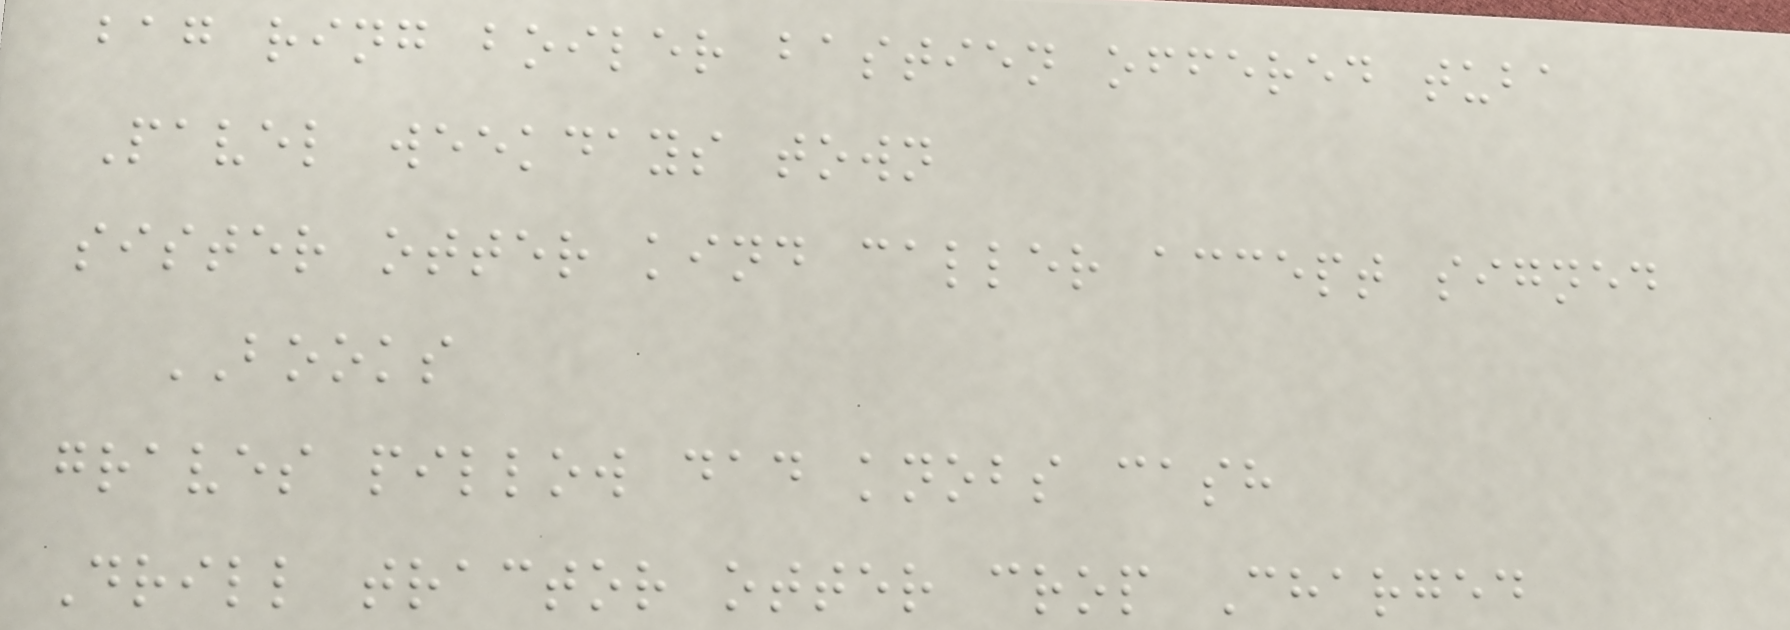bag ring boiler bastien offered tuba
Pavel weekdays town
sister otter kind caller accept signed
BOOKS
graves pillow dad knobs cash
Drill tractor otter crop Charged
